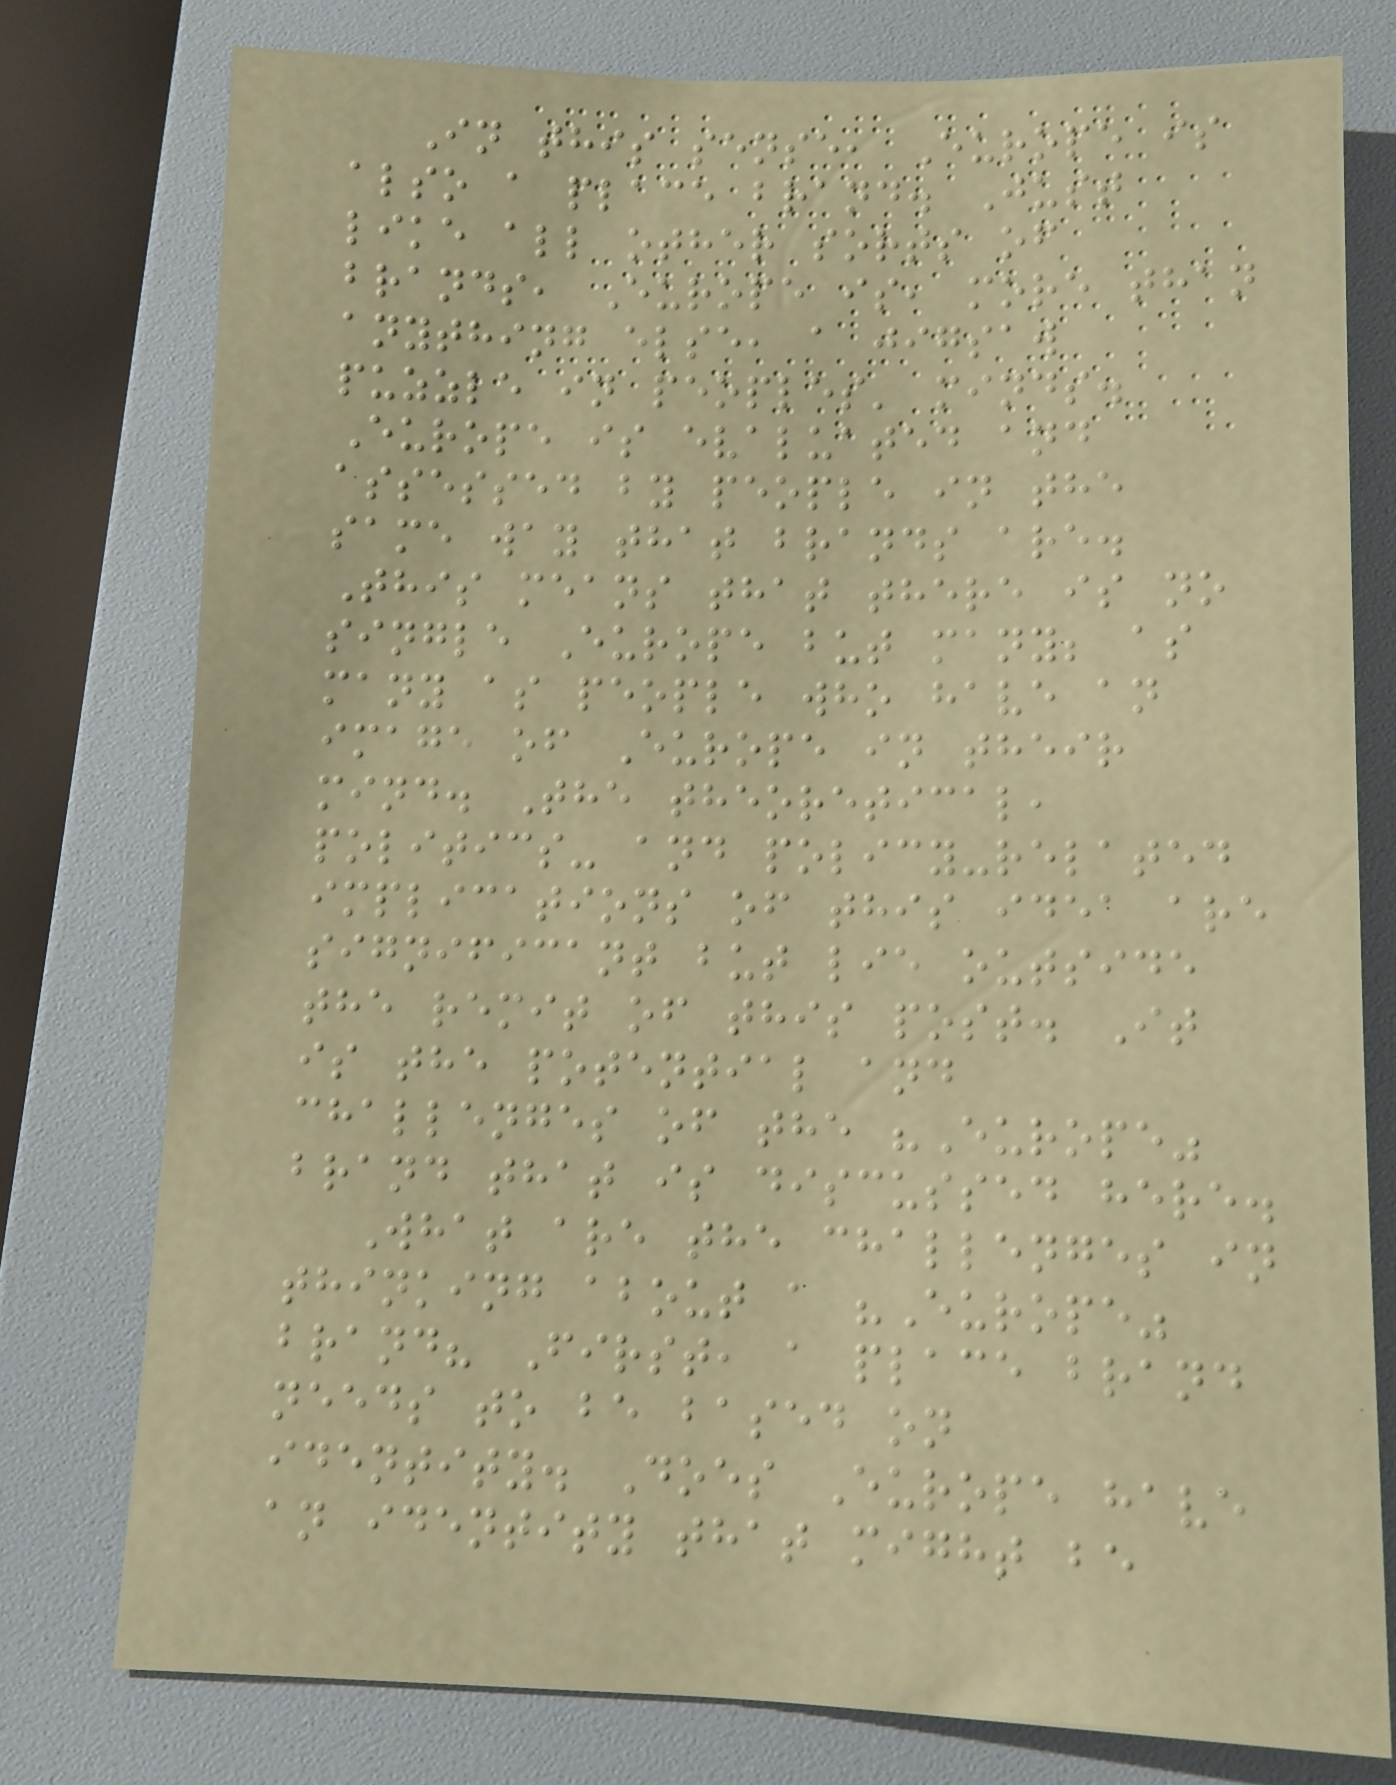In this sense, Europe is
also a place brand. Just
like all other sorts of
brands, Europe is, more than
anything else, a jigsaw
puzzle in peoples' minds.
Europe is evaluated and
assessed by people in the
same way that brands are.
This means that there is no
single Europe but many; as
many as people who have an
image of Europe in their
mind. The theoretical,
politics- and policy-related
implications of this idea are
significant but lie outside
the remit of this post. It
is the potential and
challenges of the "Europe"
brand that is discussed here.
What are the challenges in
thinking about a "Europe"
brand? First, a place brand
needs to be based on
identity. Does Europe have
an identity that might be
